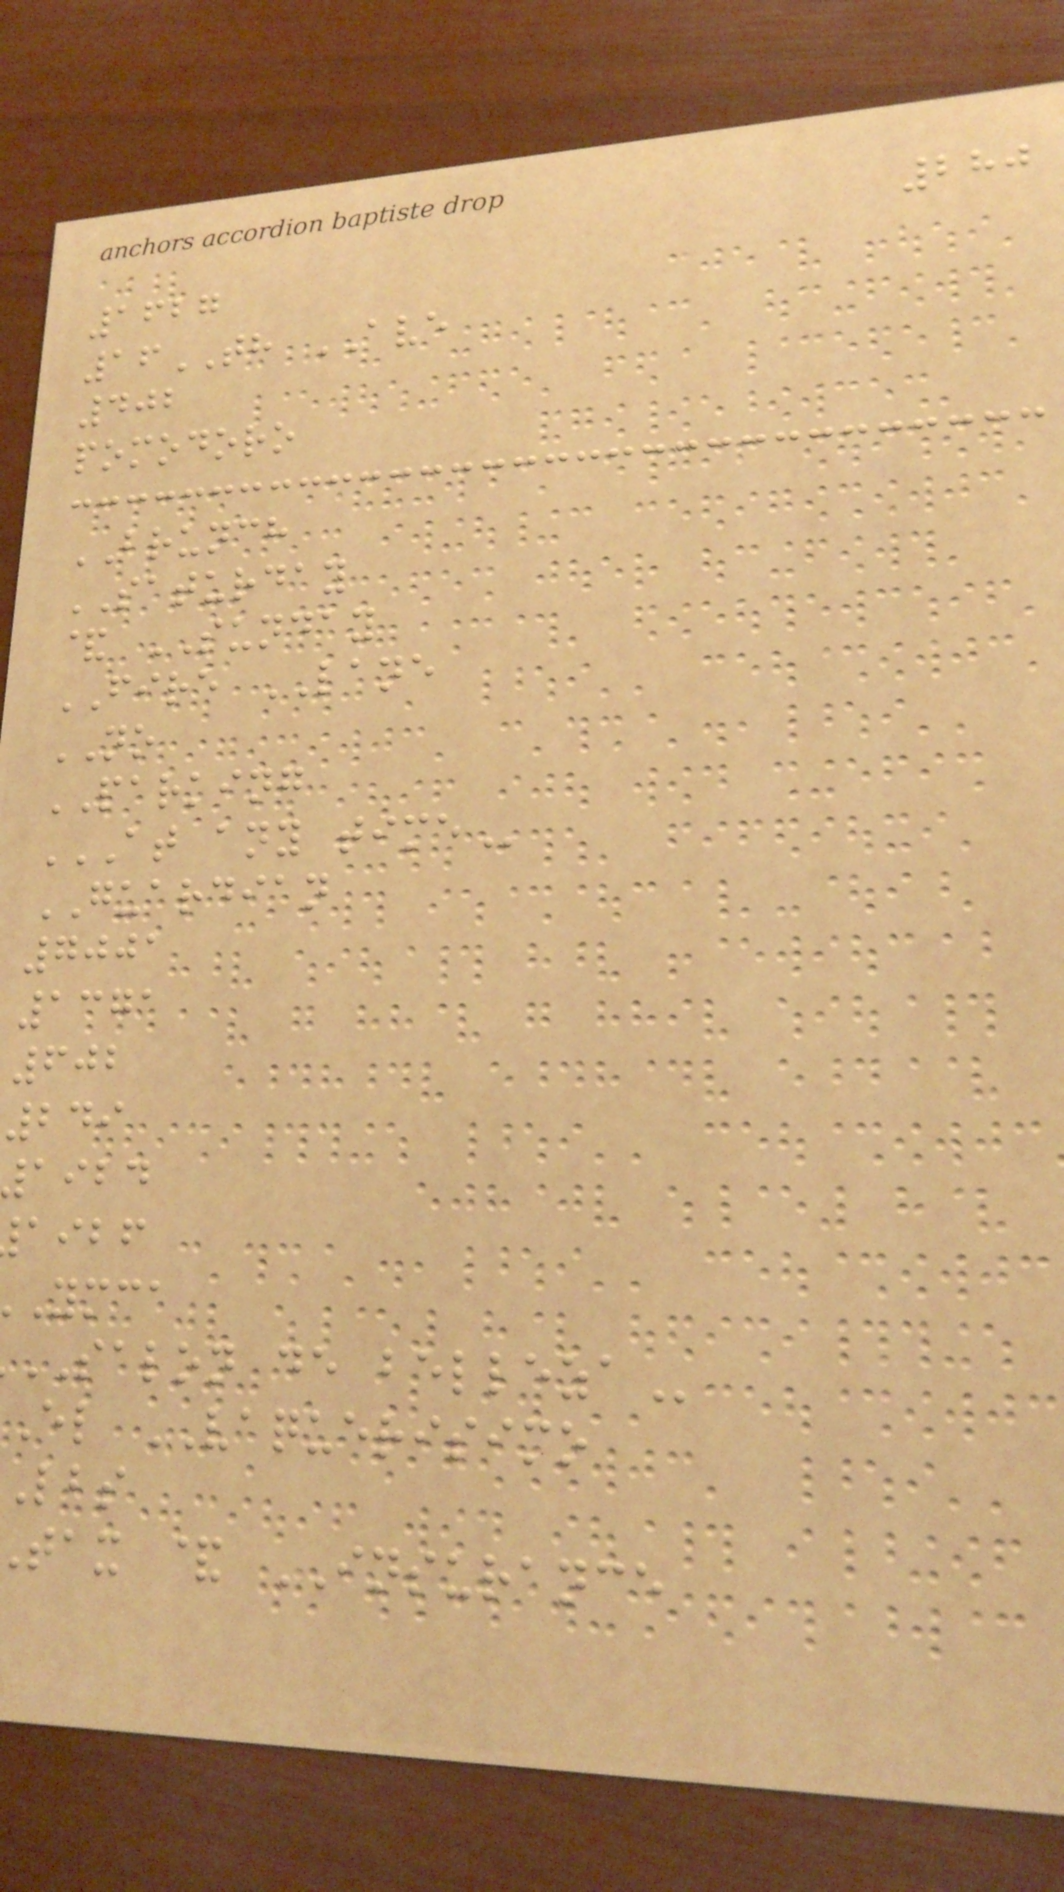280
1627
16TH AVE
402
pomodoro
BRUNCH
SATURDAY
& SUNDAY
FIRE LANE
NO
PARKING
AT ANY TIME
GUARDIAN
7001
1371
602
249
aibd
aibf
ymca
SALON de
el VAQUERISIMO
tax & INSURANCE
